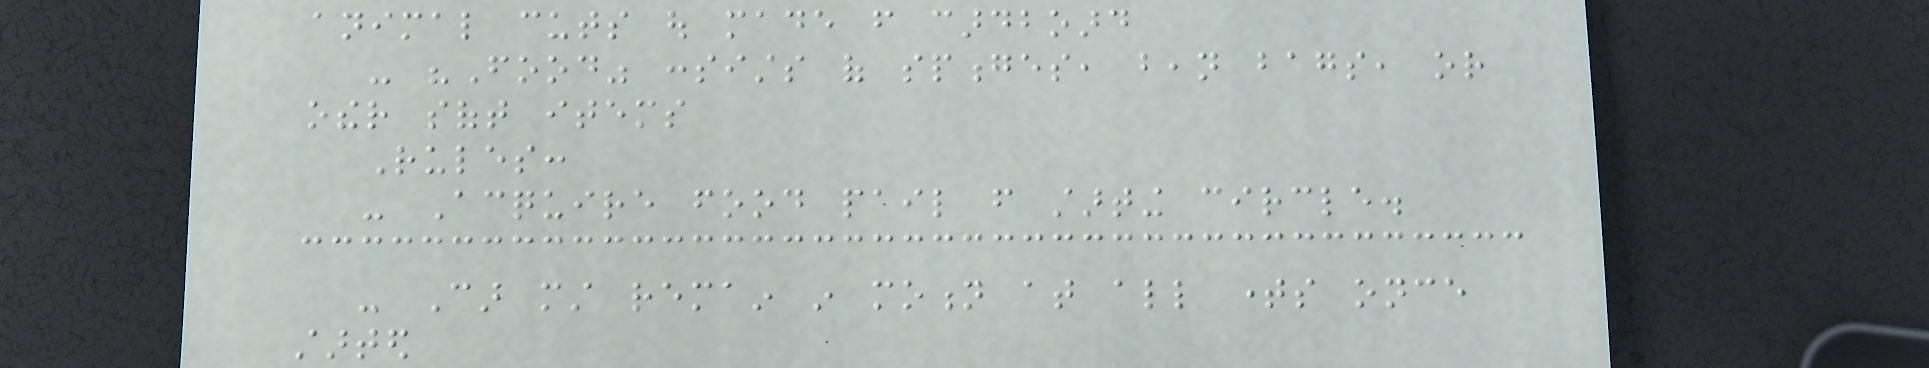animal cuts out made from cardboard
- "Food" consists of sponges, bean bags, or
other soft items
Rules:
- Acquire food pail from starting circle.
- Car must remain in motion at all times once
started
